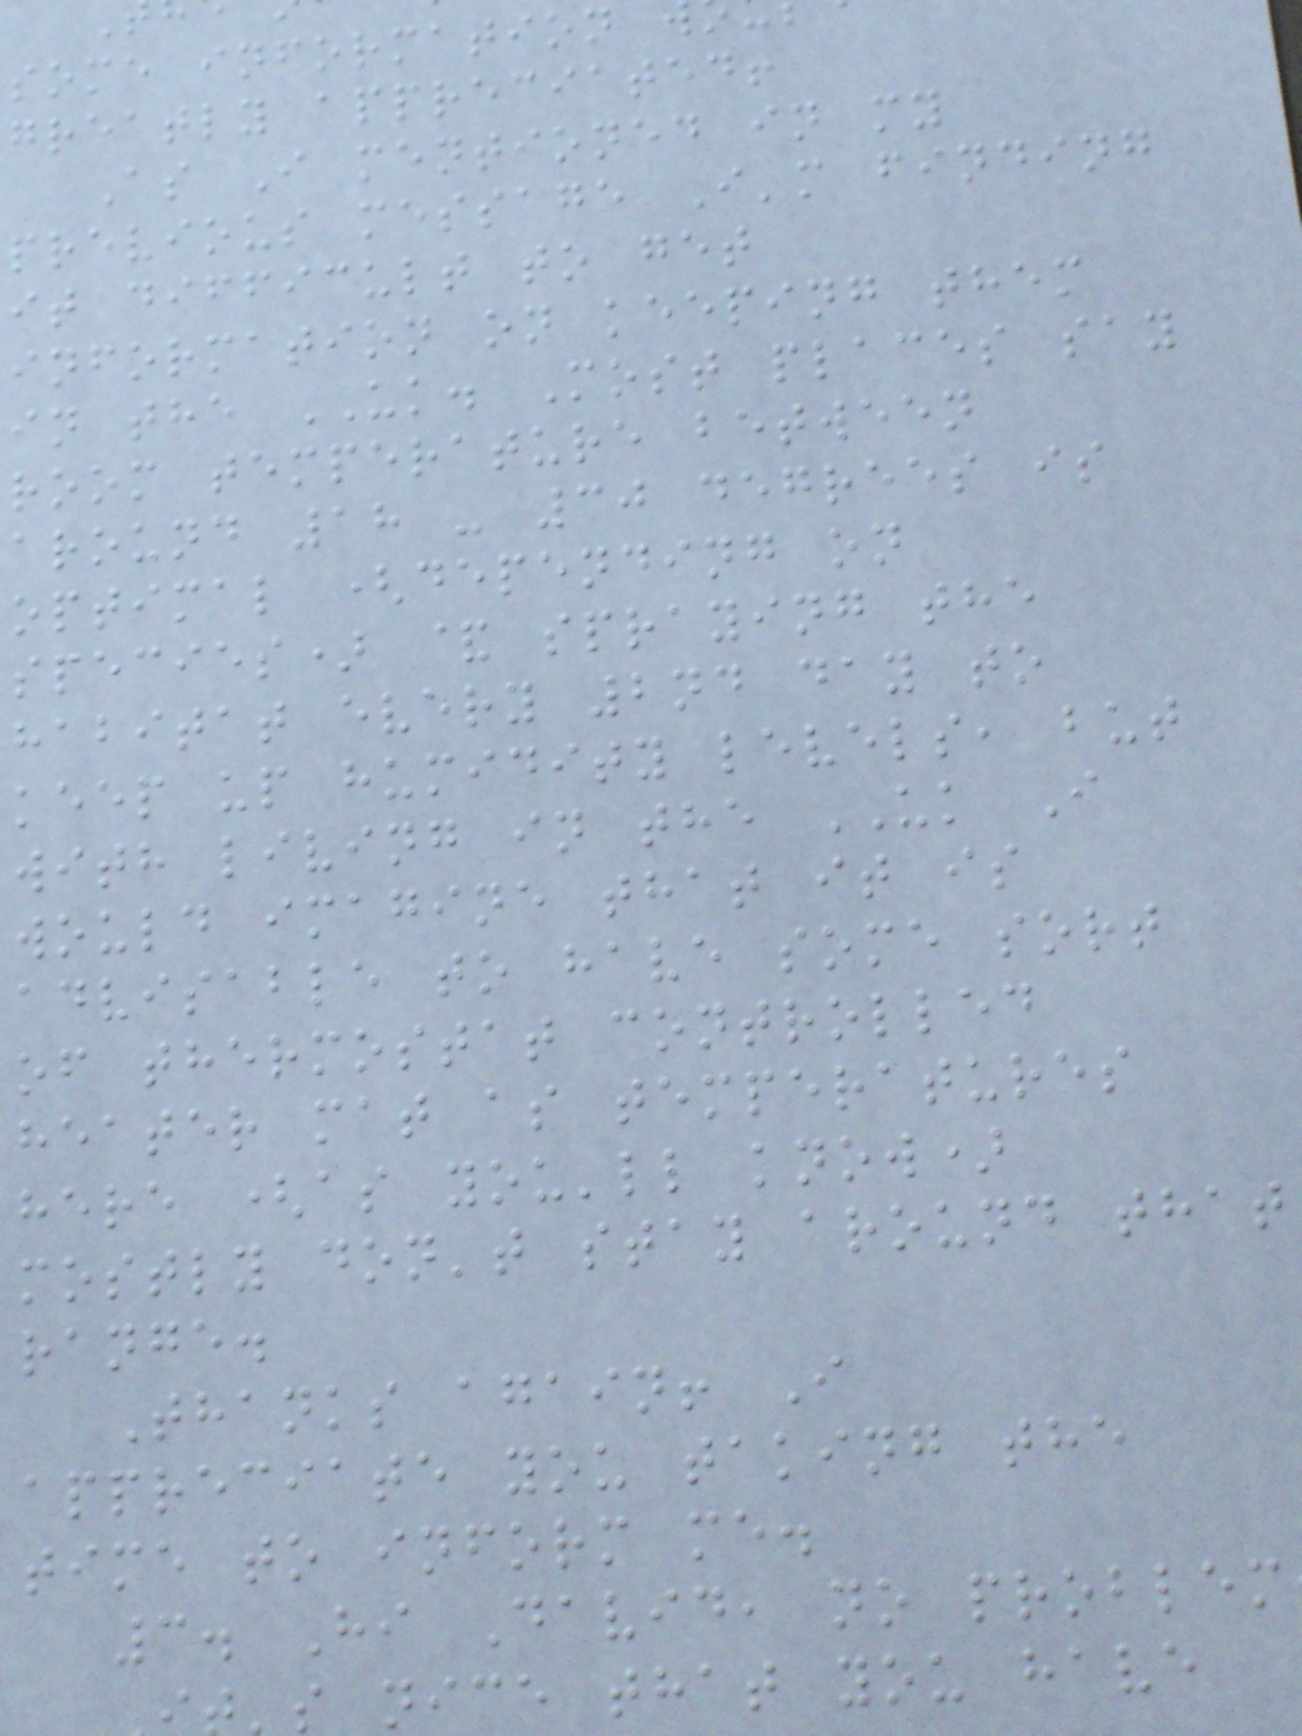some information
greatly appreciated!
As I mentioned in my
previous message I'm finding
it difficult to get
information on keeping them
in the UK. Most places say
room temperature between
around 18 - 30 degrees is
optimal (depending on
species) & spraying the
habitat every 2nd day to
keep up humidity levels, but
with living in the UK I
would imagine that it is
advisable to have some sort
of thermostat controlled
heater mat as temperatures
here (as you'll know)
mostly don't stay around that
range.
Thanks again! I
appreciate you taking the
time to inform me.
3. Hi David, no problem
s nice that you have
